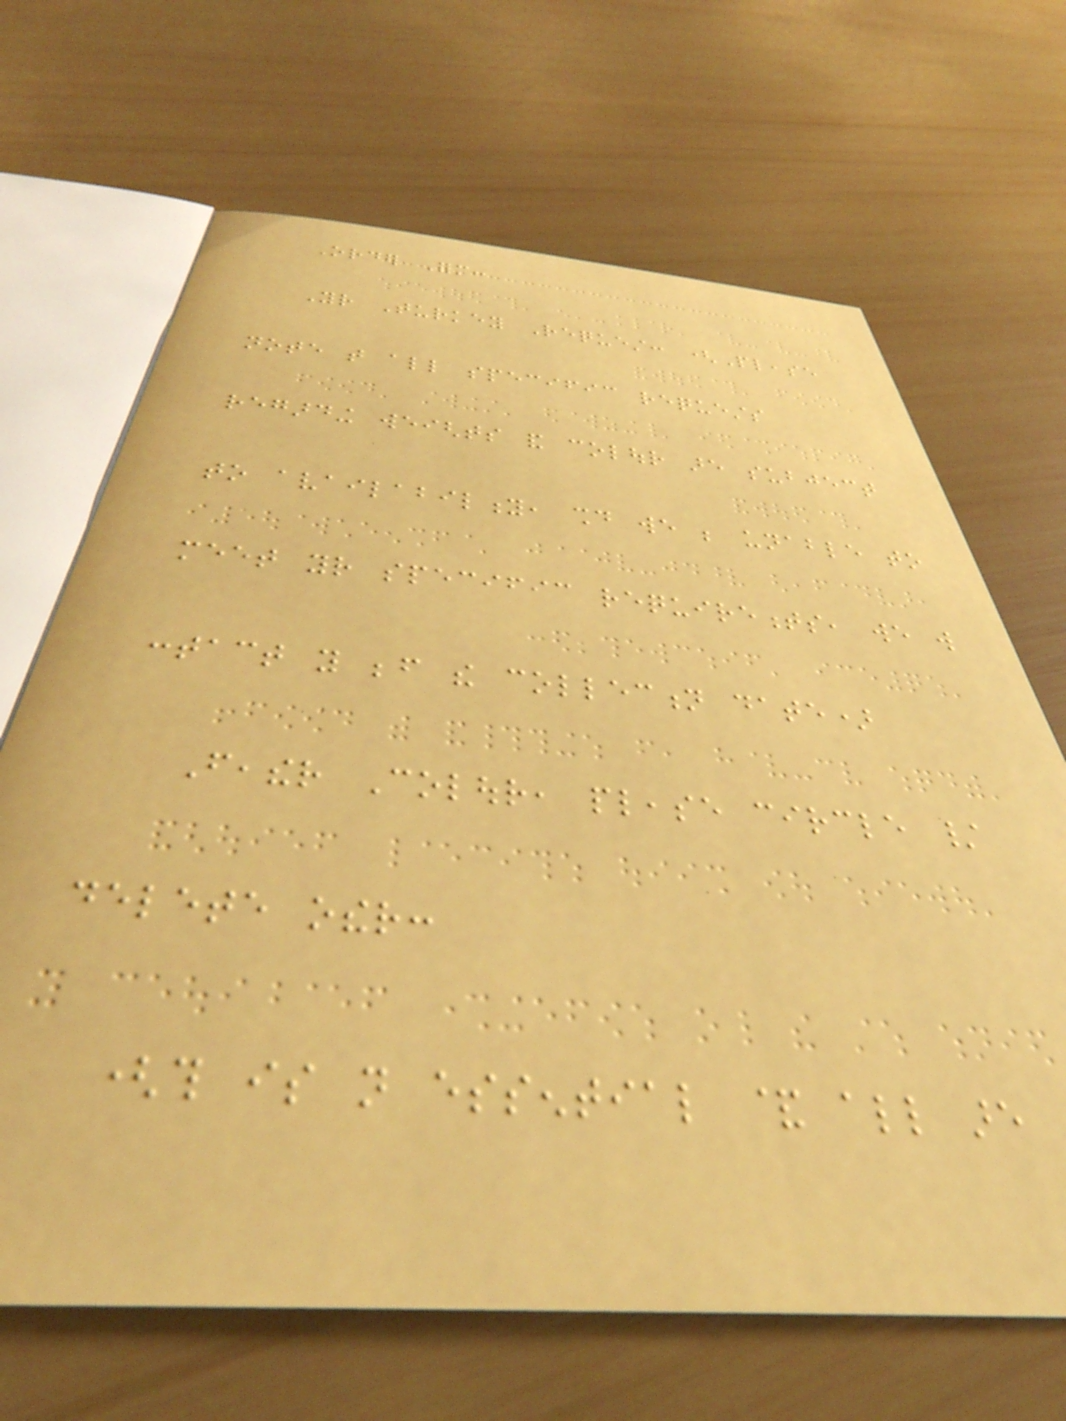Order Form:
Your Turkey Request: (Please
note that all specific requests
regarding weights and colour are subject
to availability, should we be unable to
meet your specific requirements, we will
contact you before the collection date)
Feather Colour, please circle /
delete other:
(this is not essential & all are
